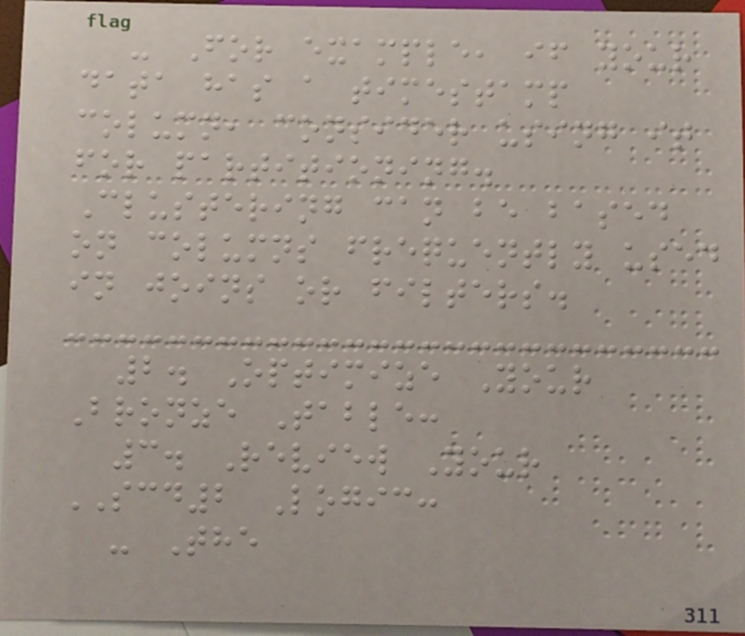- For example, if your
data has a timestamp
column, consider using it
for partitioning.
Clustering can be based
on columns frequently used
in joins or filters.
2. Optimize Your
Bronze Table:
3. Review Your
SCD2 Logic:
- The
